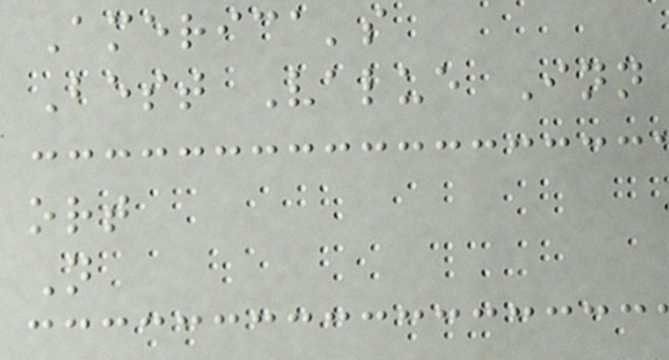America's
Best Value Inn
ort
N
